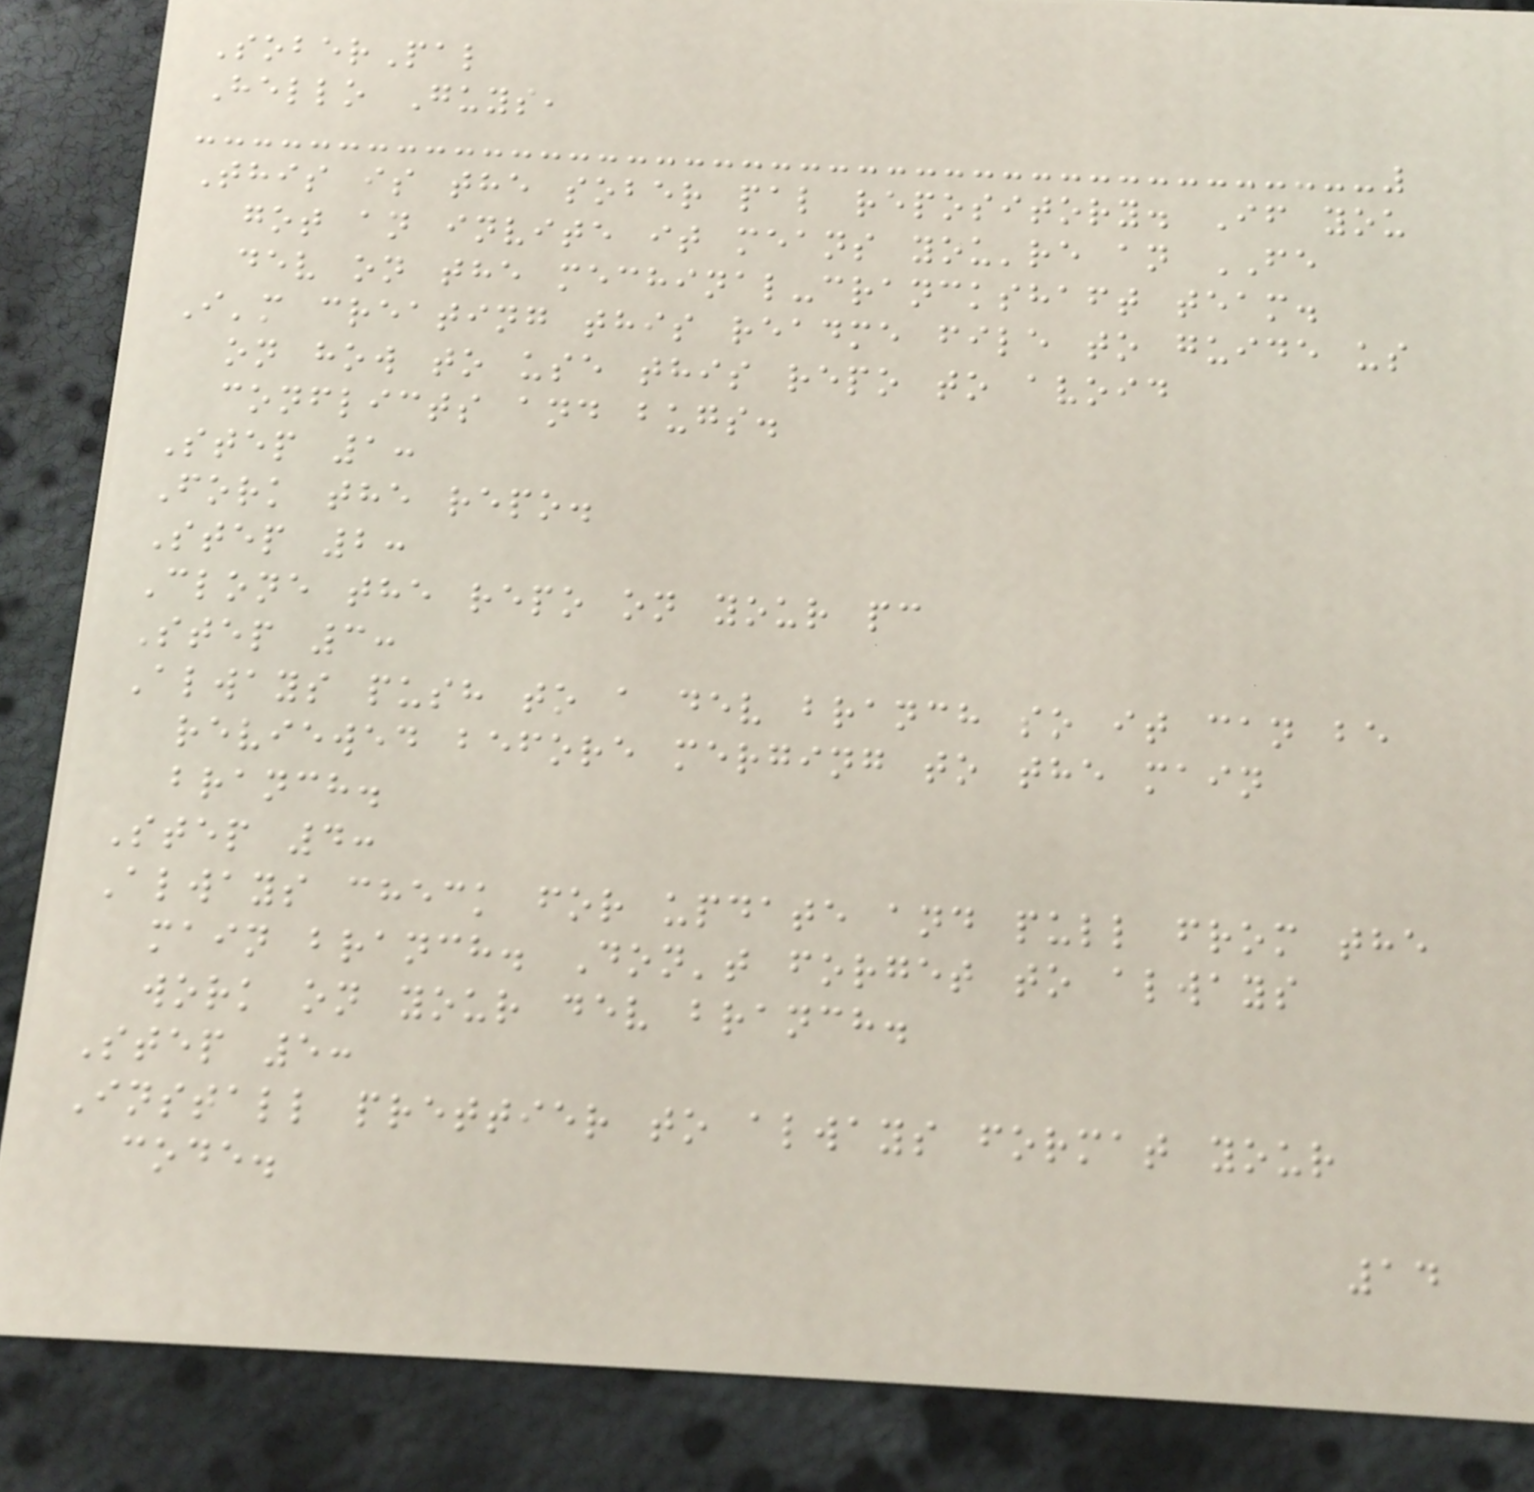SoberPal
Hello Guys,
This is the sober pal repository. If you
got an invite it means you're an FE
dev on the mechinal-cranckshaft team.
I'm creating this readme file to guide us
on how to use this repo to avoid
conflicts and bugs.
Step 1:
Fork the repo.
Step 2:
Clone the repo on your pc
Step 3:
Always push to a dev branch so it can be
reviewed before merging to the main
branch.
Step 4:
Always check for update and pull from the
main branch. Don't forget to always
work on your dev branch.
Step 5:
Install prettier to always format your
code.
14
